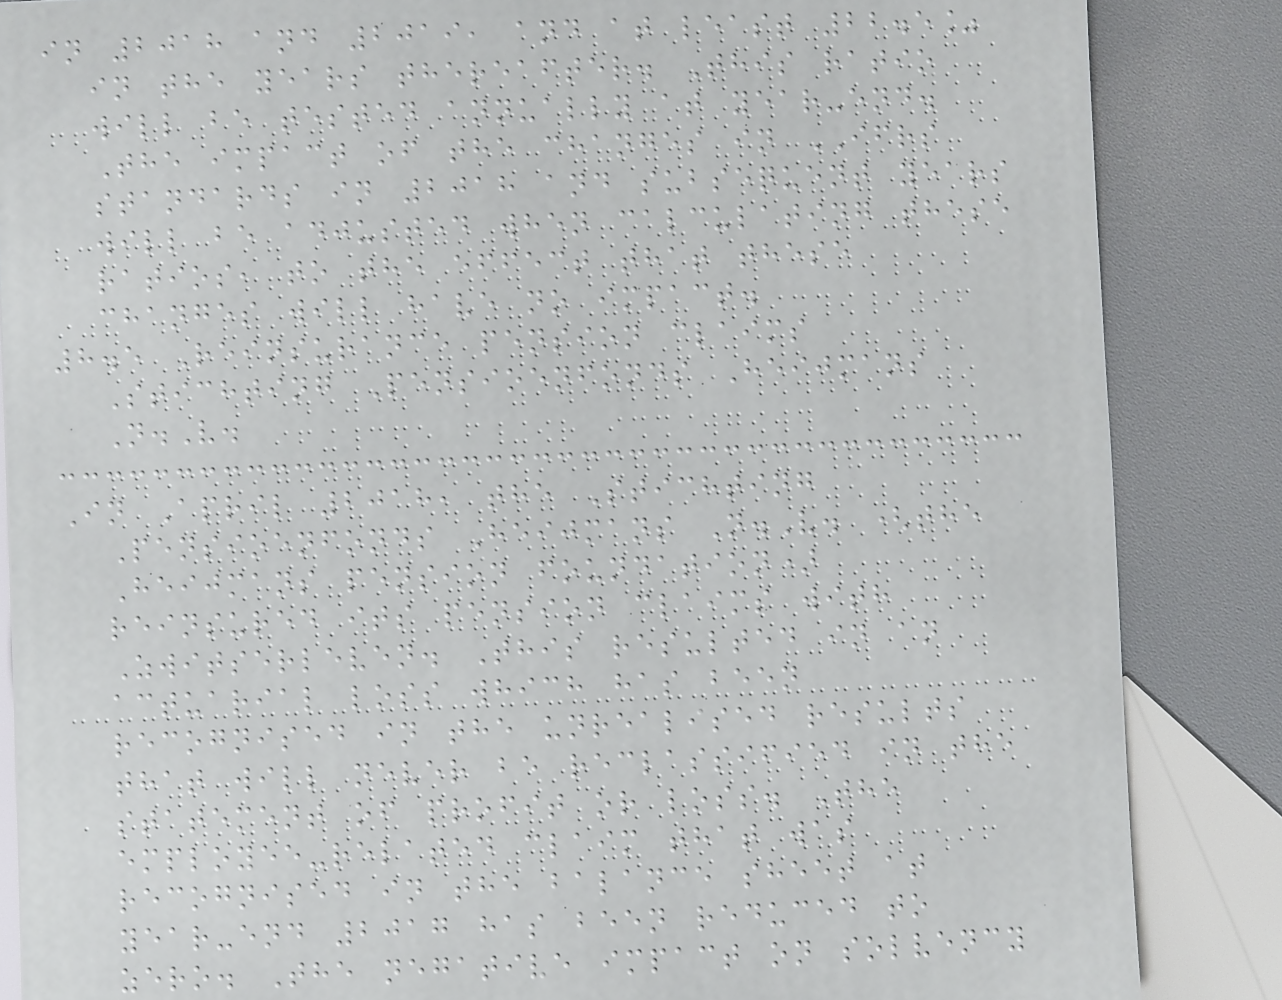in 2018 and 2019, and at least 22.5%
in the years thereafter. This ratio
will be tested annually at year-end.
The impact of the changes in IFRS
standards in 2018 and subsequent years
will be adjusted when calculating these
ratios, to the effect that these
changes will have no impact.
8.5 Reinsurance pension claims
Stichting Pensioenfonds Heijmans
N.V.
In April 2018, the Stichting
Pensioenfonds Heijmans N.V. (the
Heijmans pension foundation)
reinsured its pension claims with
Zwitserleven. This resulted in an
actuarial loss which has been
recognised in the unrealised results
that will never be reclassified in the
statement of profit or loss. The
employee-related claim that was
recognised in the balance sheet at
year-end 2017 has been reduced to
zero. The negative impact on solvency
